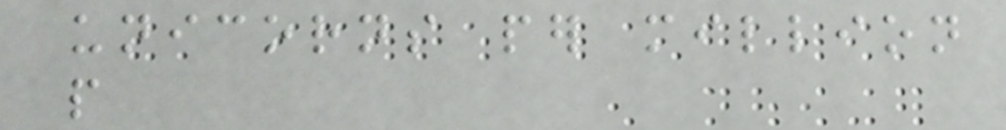unicorns per million
people
